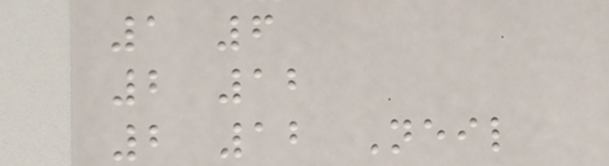1 6
2 12
2 12 Neil
